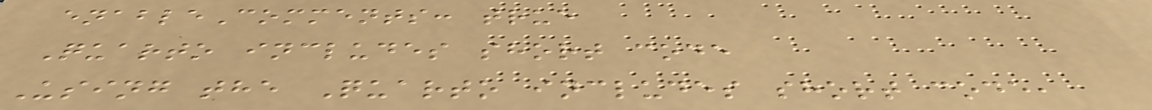enableComments: true
Quarto includes short code
Using the Quarto includes short code,
